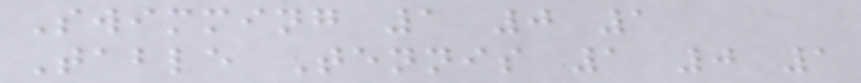Swimming 1 0 1
Table Tennis 1 0 1
